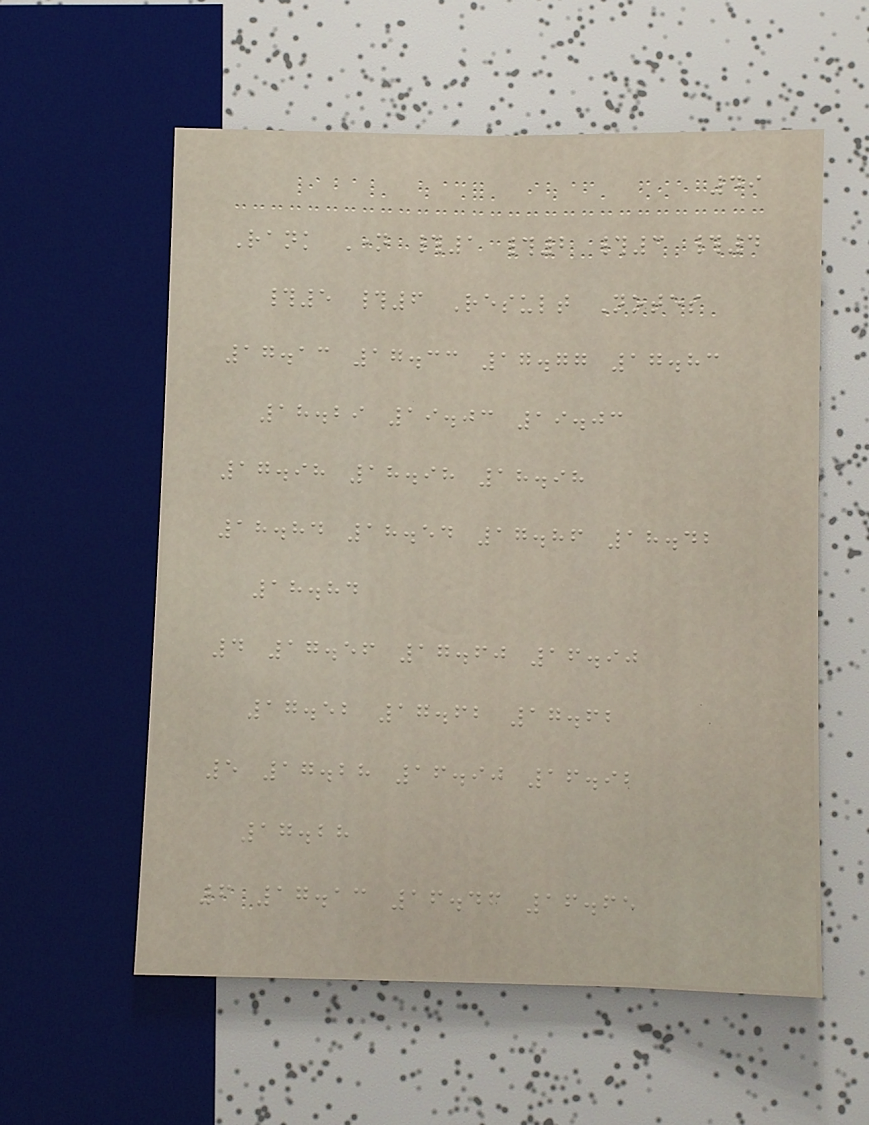49
Rank Name #1 #2 #3 #4
#5 #6 Result Notes
17.13 17.33 17.77 17.83
18.29 19.03 19.03
17.98 18.98 18.98
18.84 18.54 17.86 18.42
18.84
4 17.56 17.60 16.90
17.52 17.62 17.62
5 17.28 16.90 16.92
17.28
6 17.13 16.46 16.65
